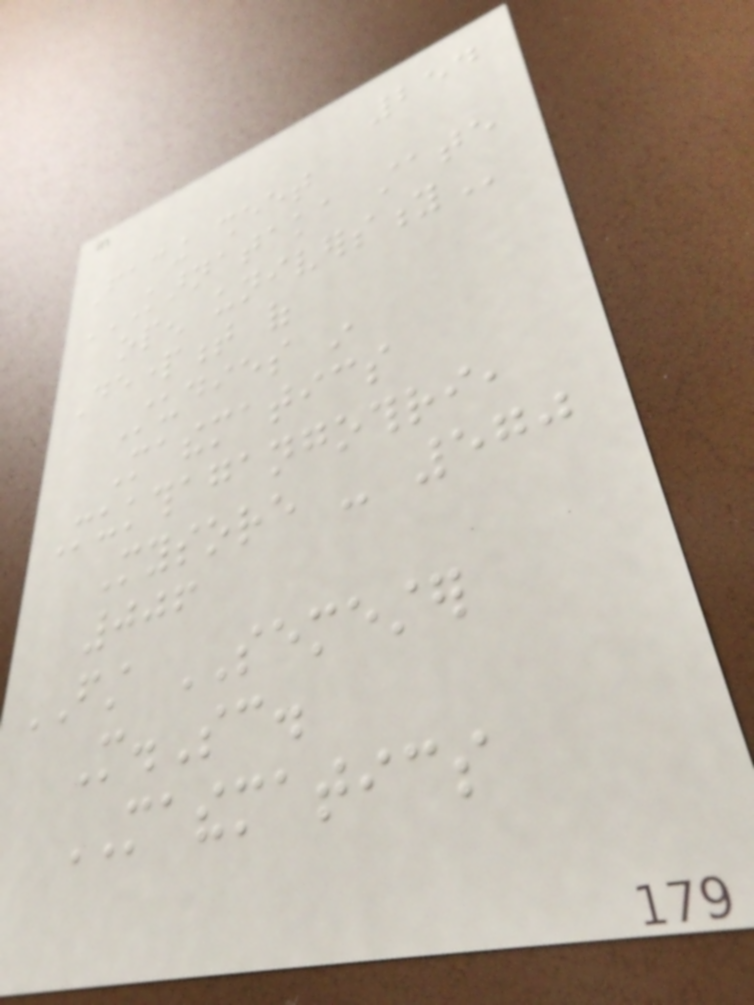254
Facing sheet
KARNATAKA STATE
OPEN UNIVERSITY
Department of
Studies in
Mathematics
Mukthagangothri,
Mysore - 570
006
FIRST SEMESTER
M.Sc.
MATHEMATICS
